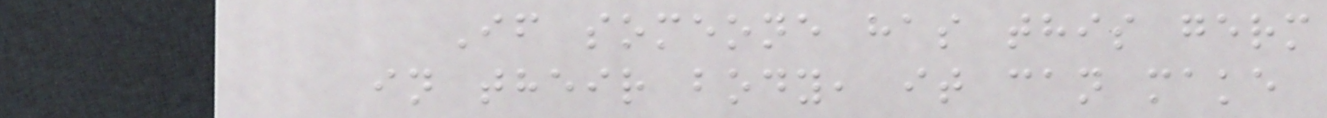If someone has this germ
in their body, it can make
